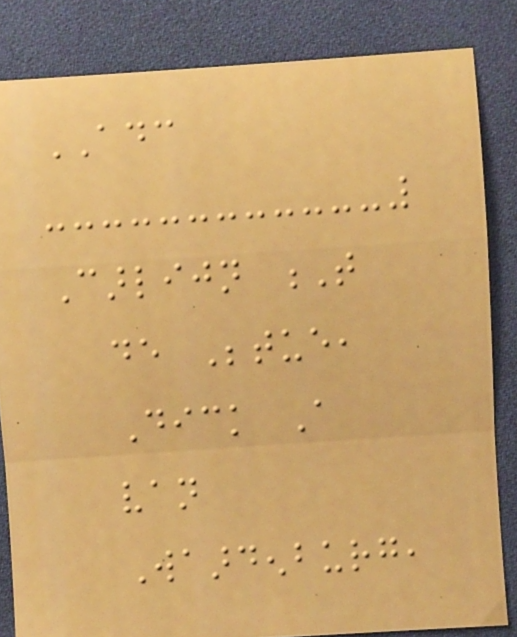ADC
Carlijn T
de Betue,
Dick A
van
Waardenburg,
